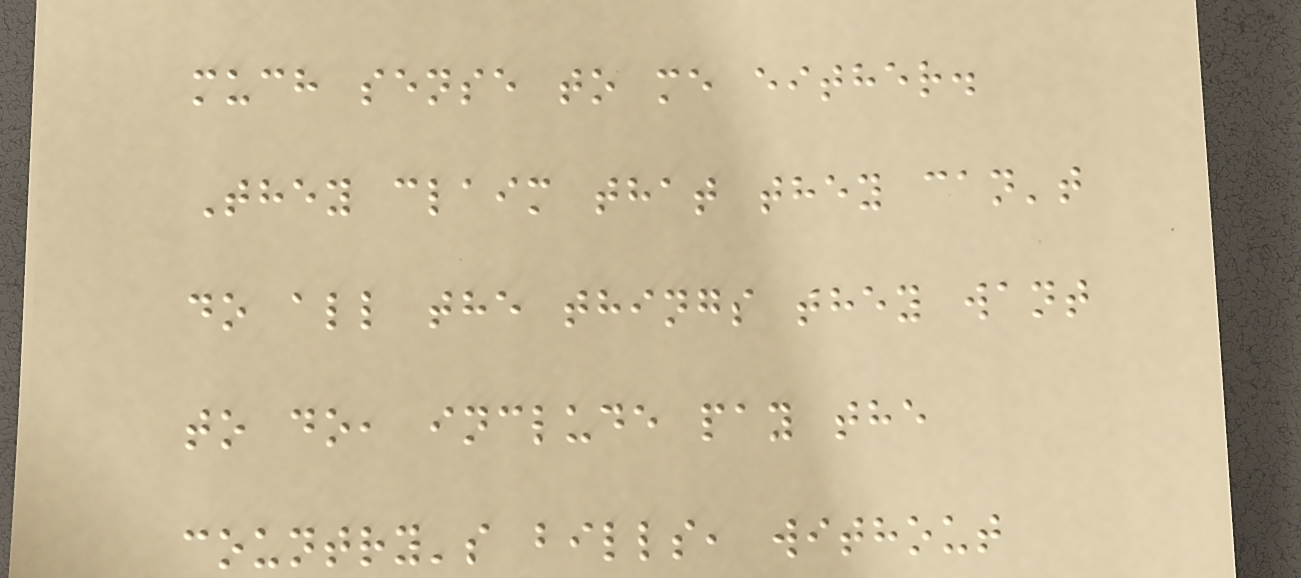much sense to me either.
They claim that they can't
do all the things they want
to do, include pay the
country's bills, without
